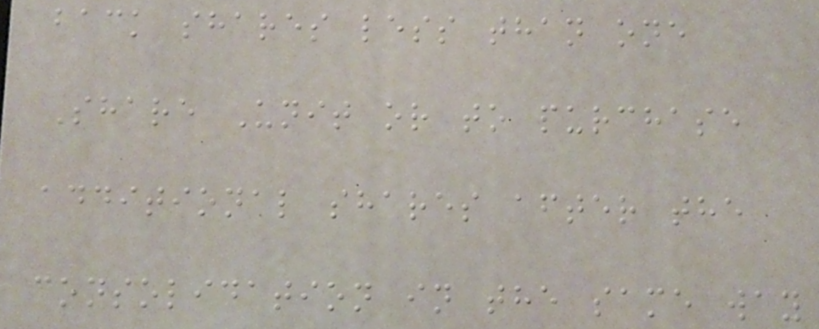back shares less than one
Share Unit or to purchase
additional shares after the
consolidation in the same way
